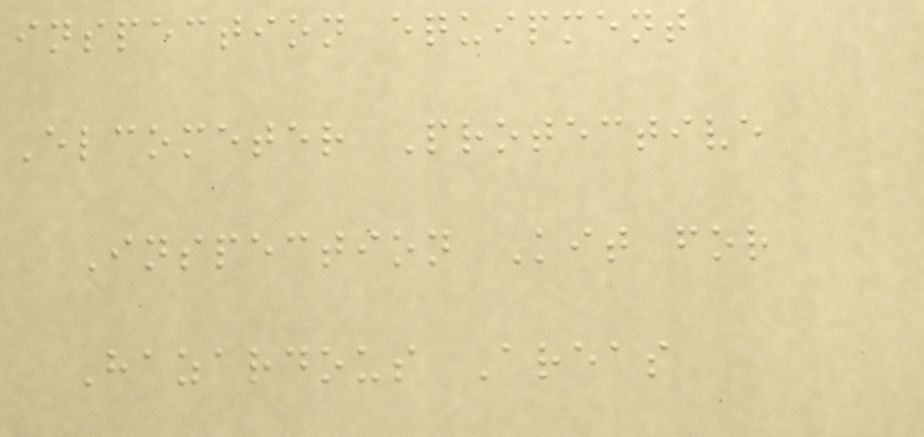inspection equipment
Elcometer Protective
Inspection Kit for
Hazardous Areas
